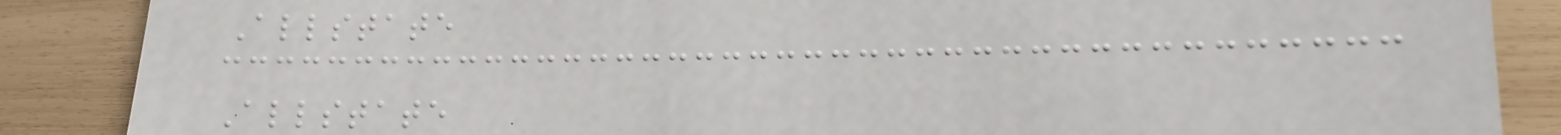Allstate
Allstate
